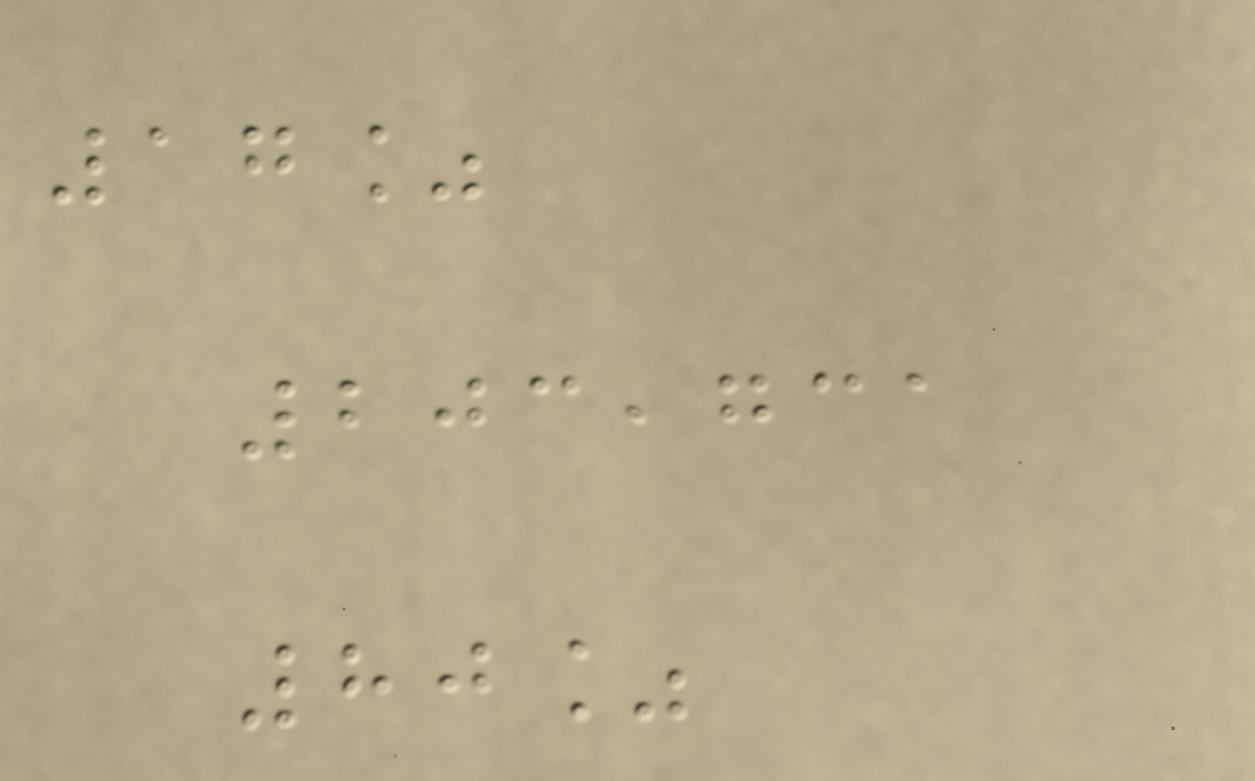17%
203,731
80%
